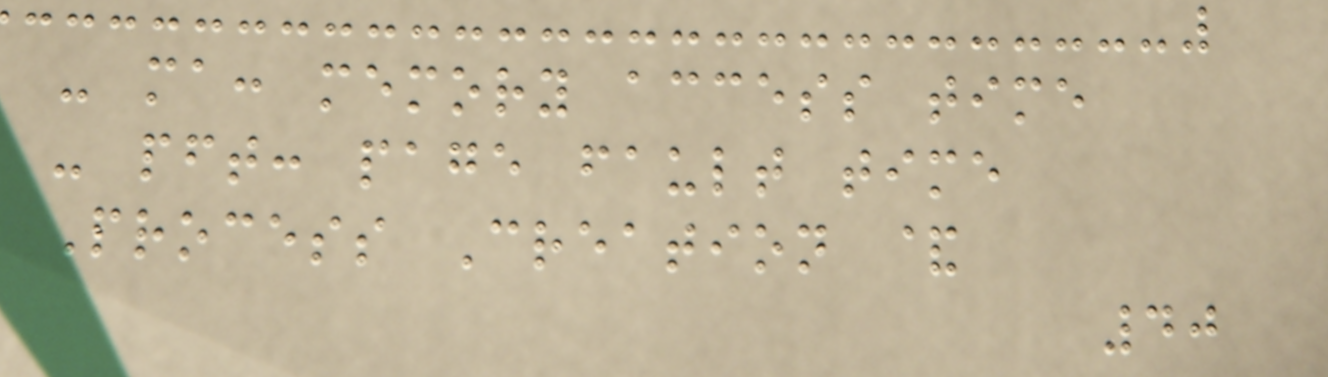- ma: memory access time
- pft: page fault time
Process Creation &
40
